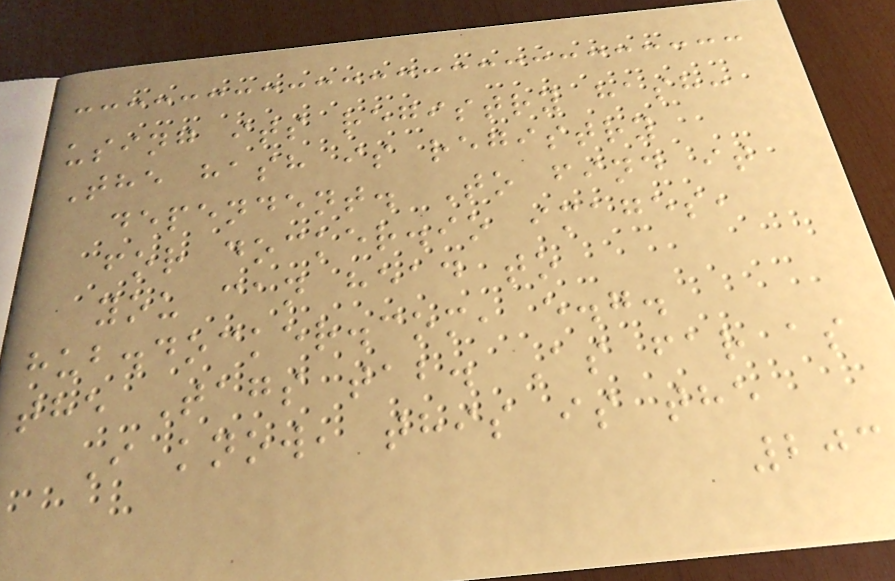using its registry hash:
The hash is registry
dependent. To find it
for docker.io images,
you can head to
hub.docker.com, e.g.
the Tags tab. As far as
I know, this is the
203
